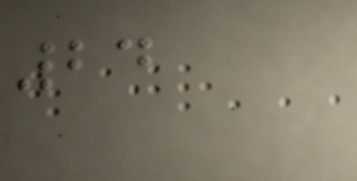24
